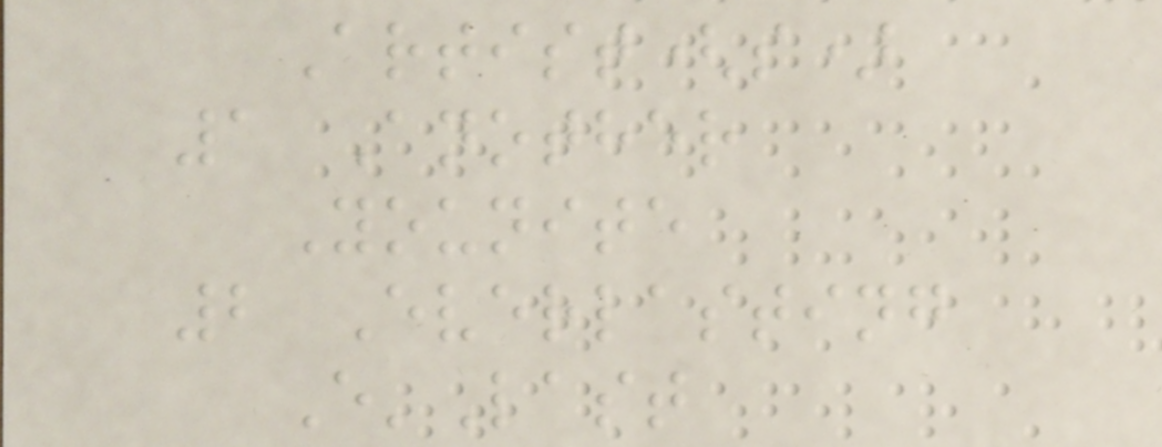Artist(s)
1 Another
Younite
2 Everlasting
E'Last
